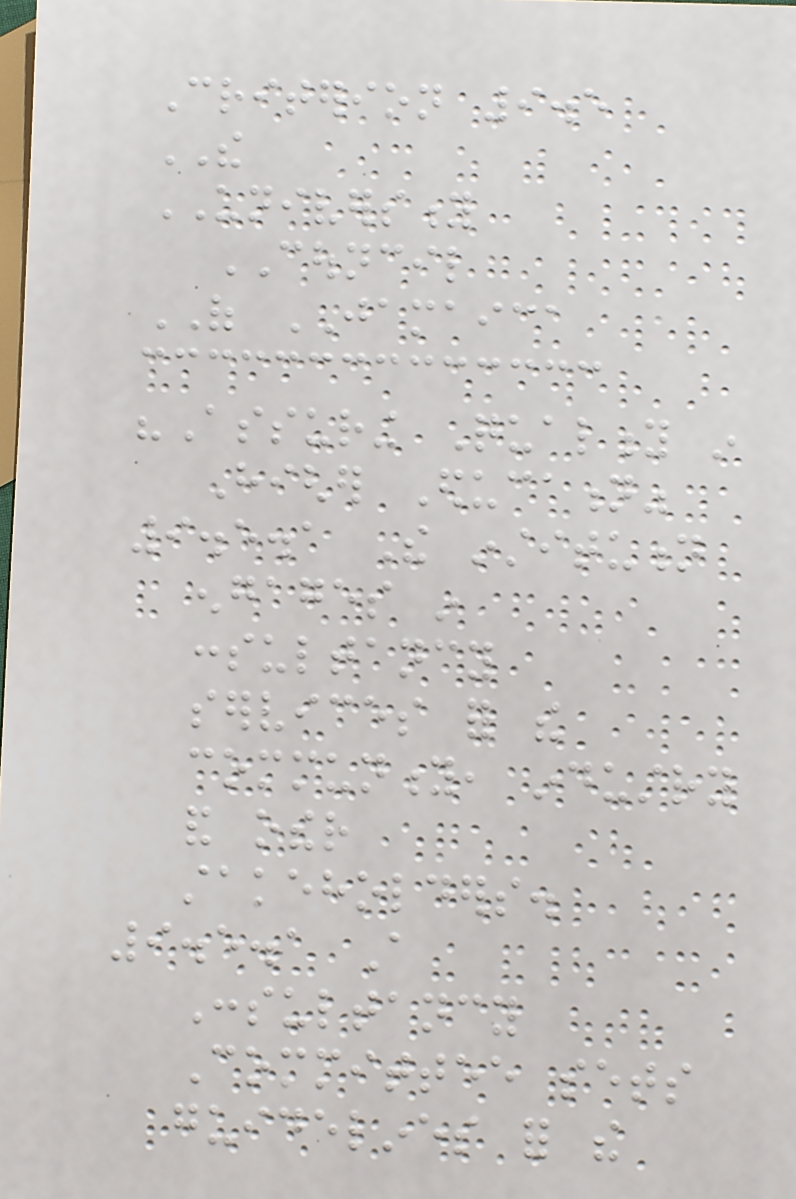Criterion 9.5
THE
UNIVERSITY
COUNCIL
OF JAMAICA
"Assuring Quality in
Higher Education"
9.5.1 The institution
engages in
consultancy
services for the
community, industry
and other
stakeholders.
9.5.1 A
Consultancy
Committee sets
guidelines for the
